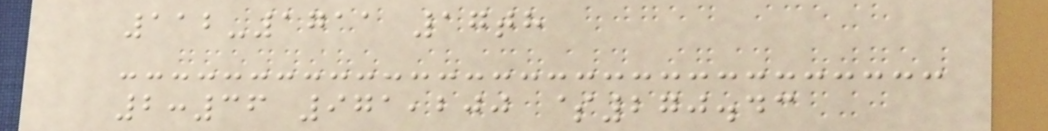112-1711 17th
2:36 971,200 $270.43
